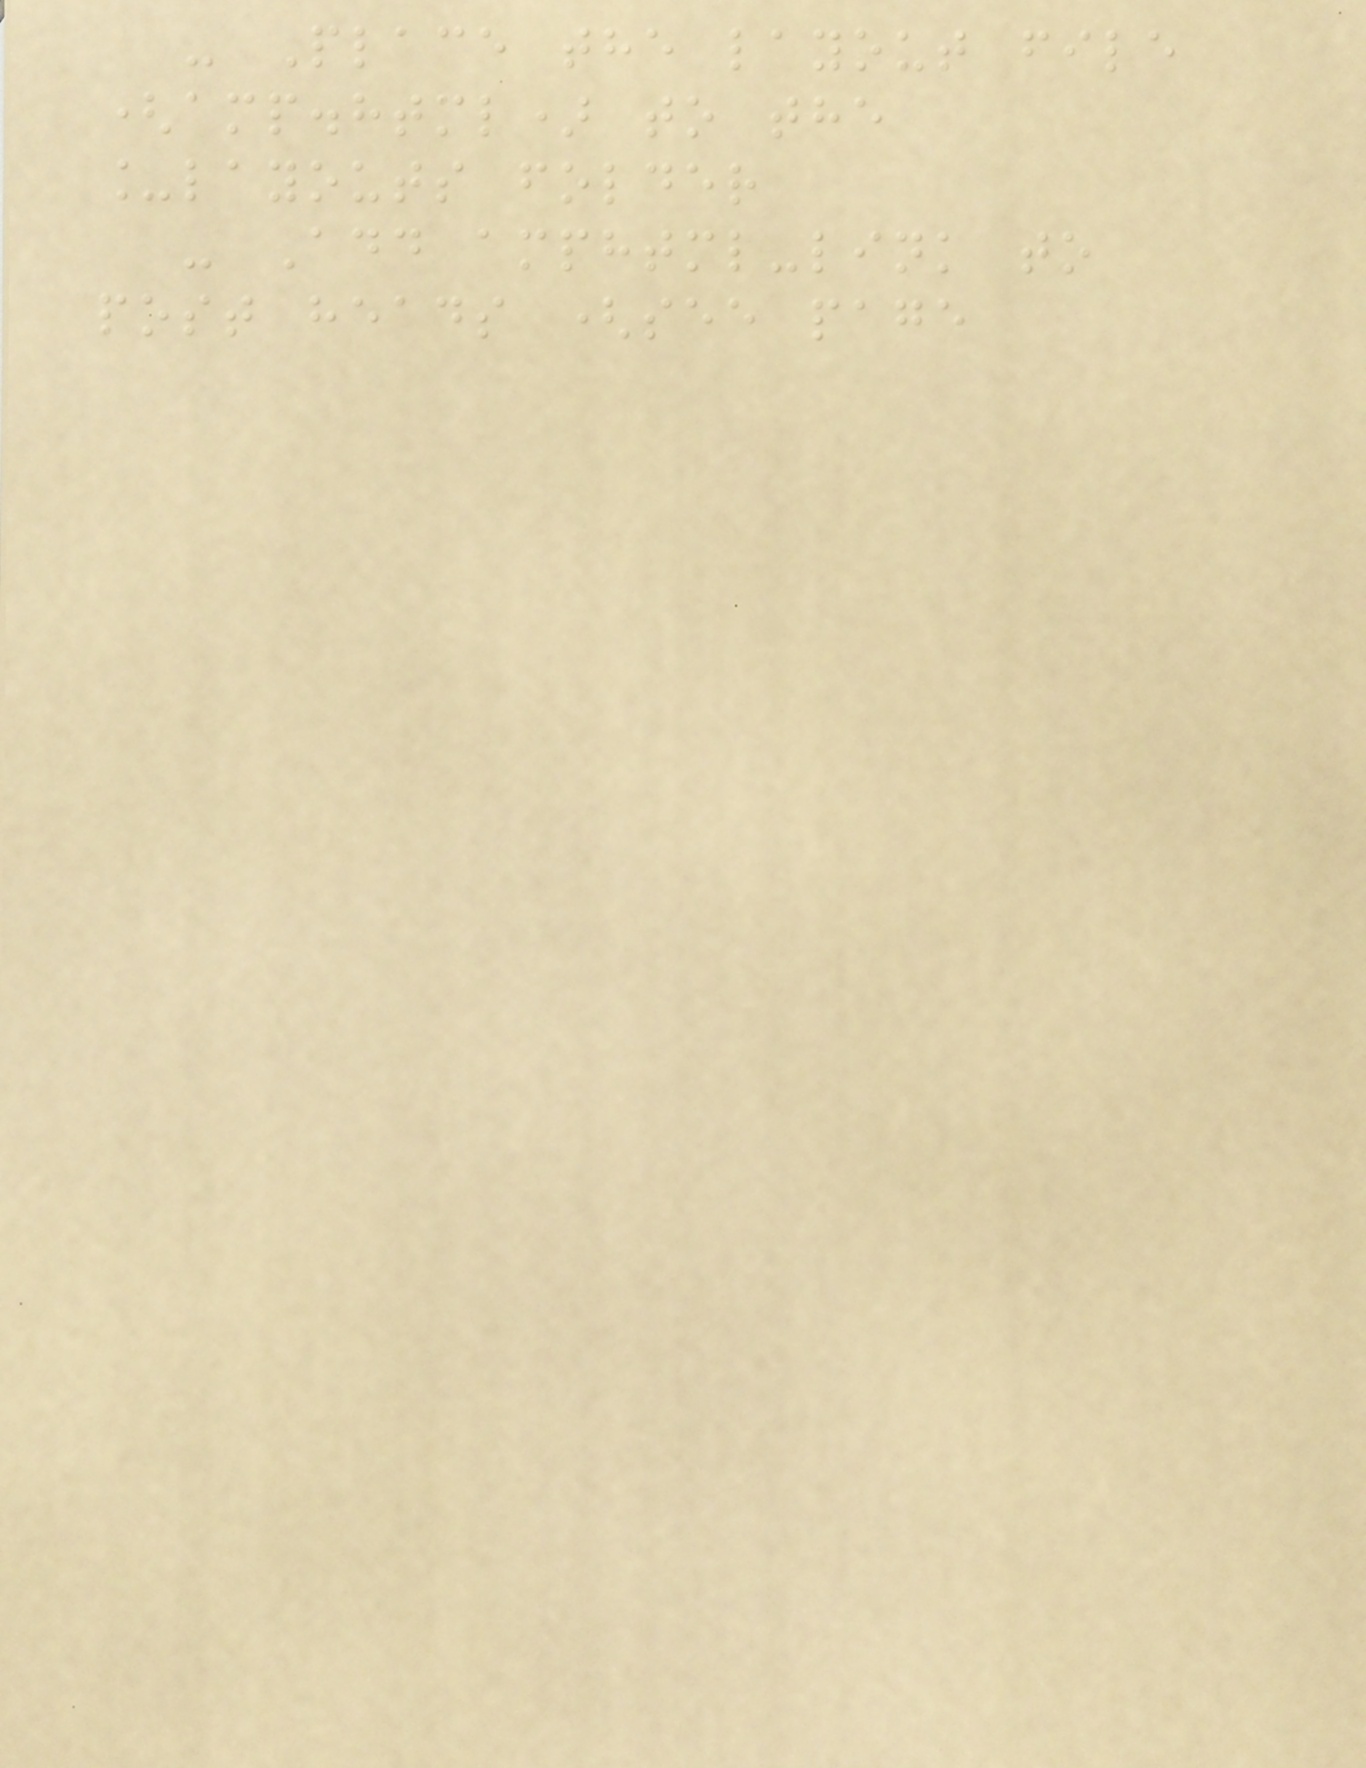- Place the layout file
(amp.html) to the
_layouts folder
- Add amphtml-link to
post heads (see page
